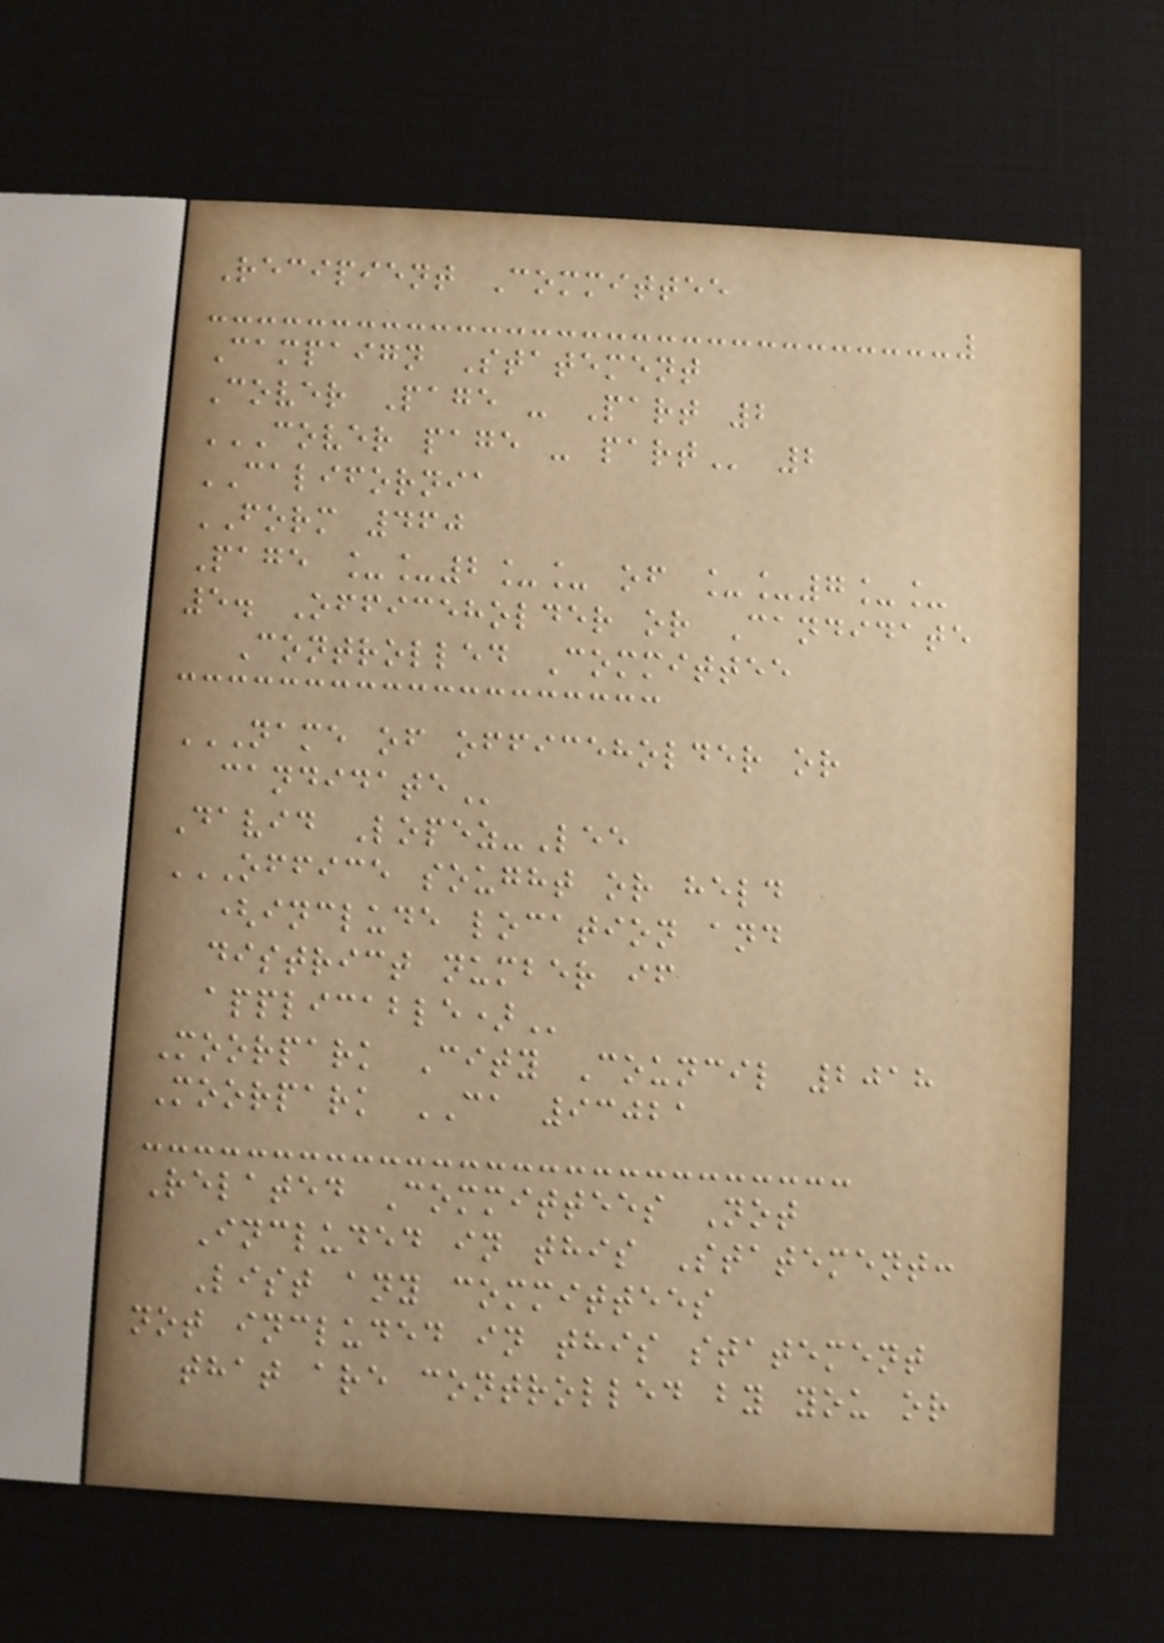Recipient Committee
Campaign Statement
Cover Page - Part 2
COVER PAGE - PART 2
CALIFORNIA
FORM 460
Page __2__ of __7__
5. Officeholder or Candidate
Controlled Committee
NAME OF OFFICEHOLDER OR
CANDIDATE
David Lopez-Lee
OFFICE SOUGHT OR HELD
(INCLUDE LOCATION AND
DISTRICT NUMBER IF
APPLICABLE)
Moorpark City Council 2018
Moorpark CA 93021
Related Committees Not
Included in this Statement:
List any committees
not included in this statement
that are controlled by you or
